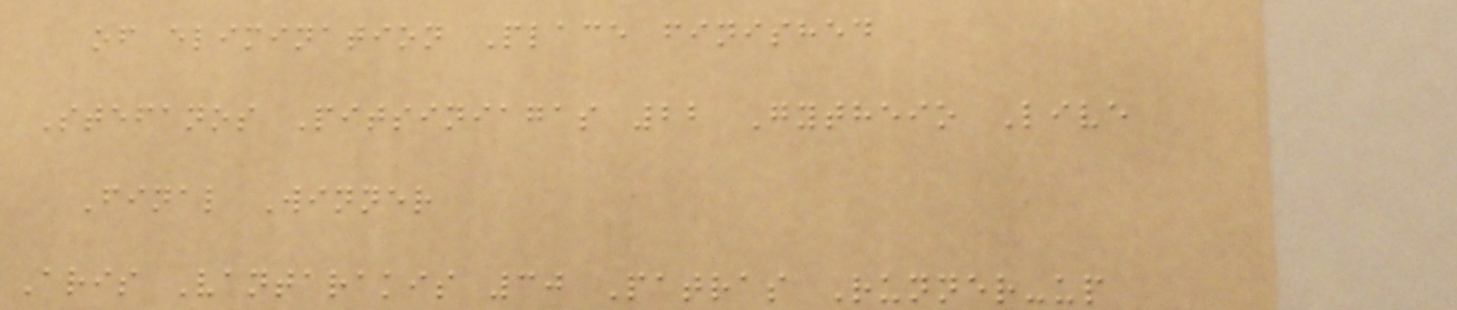of elimination Place finished
Stefanos Pitsiniagas 22 Gytheio Live
Final Winner
Aris Vantarakis 30 Patras Runner-up
